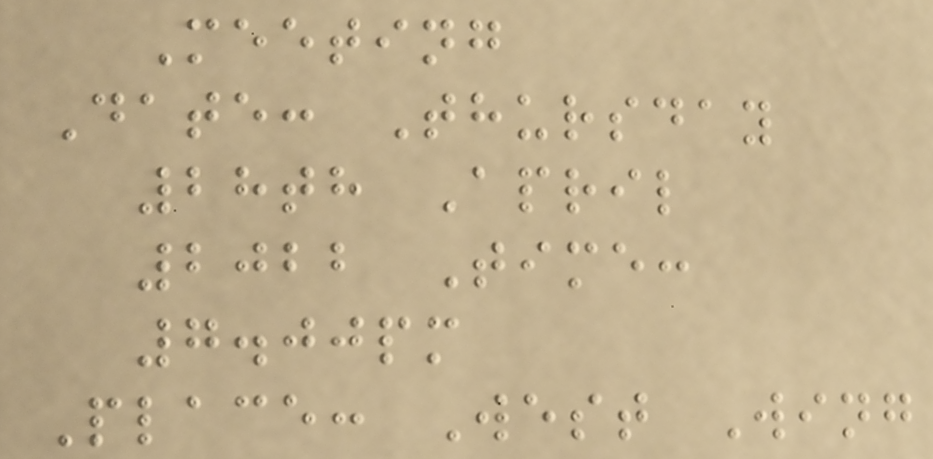Meeting
Date: Thursday
28th April
2022 Time:
7.00pm
Place: West Wing
